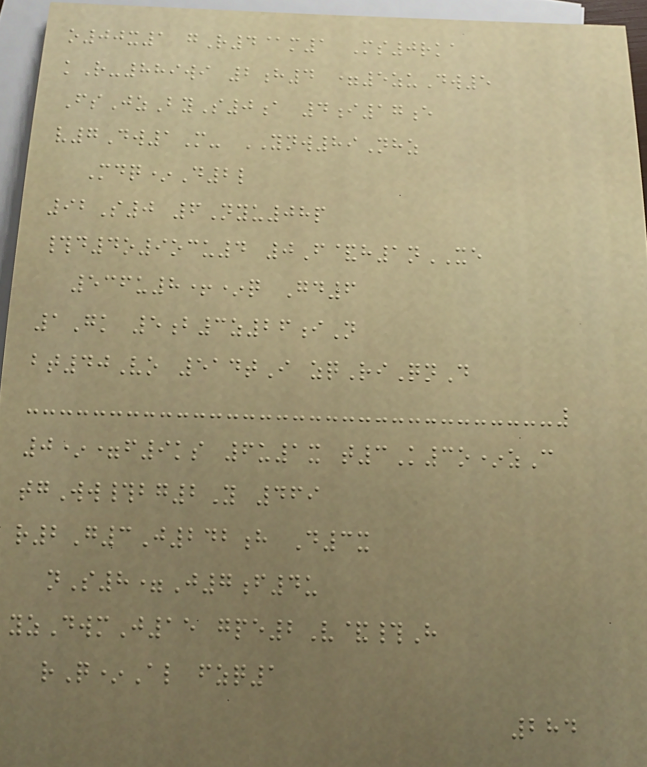o00x1 gR4@m1 Ms0rka
kR-889wi 2h4 =5zuDw5
FsJzByS0a 4i17e
v7Dw1M- YNW89Nhz
Mdq*D2l
92S0 6Nyu08p
#d4o9ocu4 0F&h1nXE
536u8+*q Gd6
1Gk 5b3z26iN
bt40Vo 514tI zqRiQnD
0*=f9ks 6u1x t3K3o*zC
tgWw#bg2Y 469
r2G3J242h D3x
nS8=J7f4u
yzDwmJ15 gpe2V&#H
rQ*Al fzq1
284
